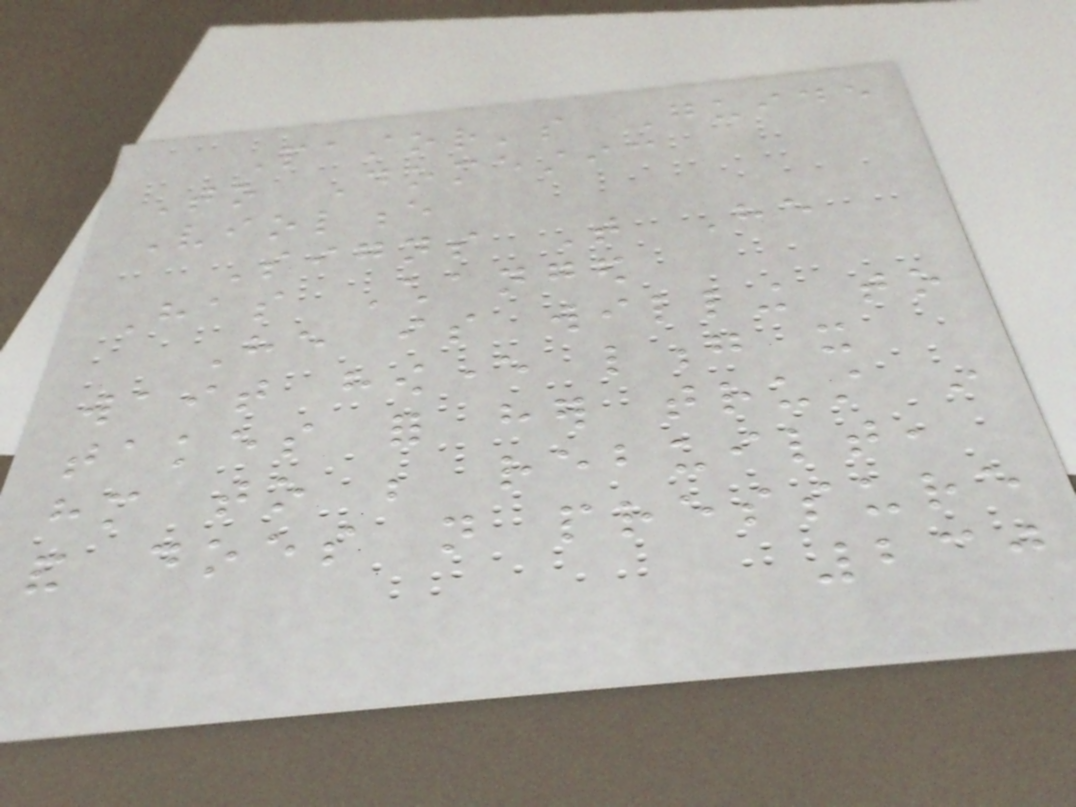Pastor's Guide
To Domestic
Violence
Signs That He
Has Changed
He is willing to
wait however long it
takes for her trust in
him to be rebuilt,
and does not pressure
230
